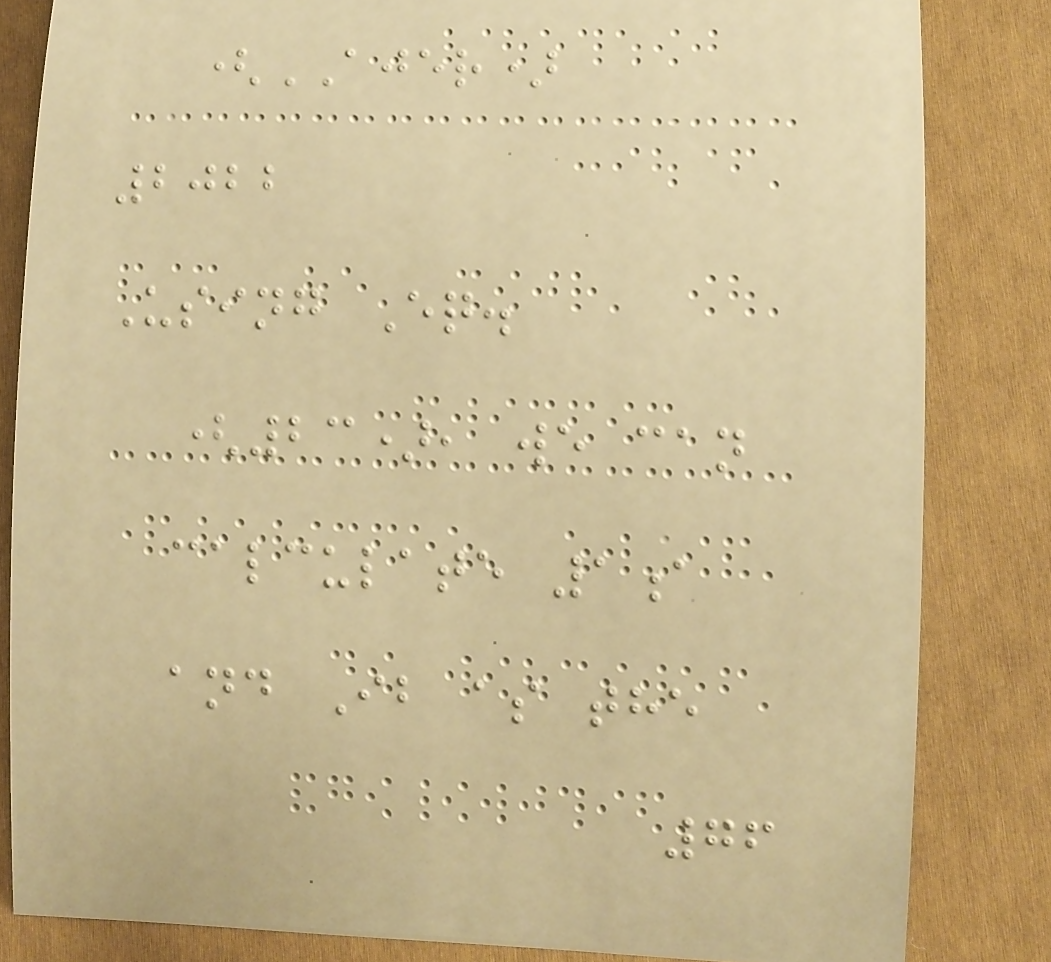(AJER)
2022
Using Eq.
(23), we can
calculate 1a
and Ib as the
76
